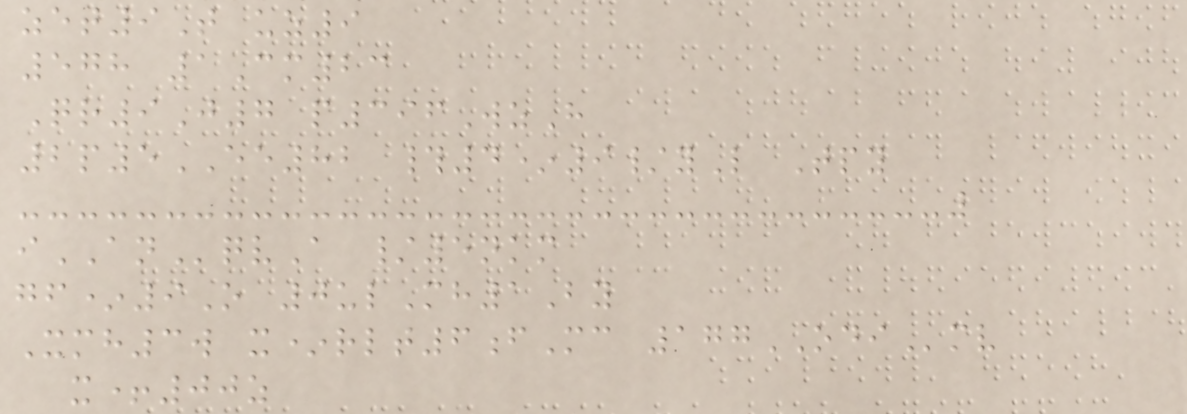zet9T uz9
578 1Cm23
Qr9J7 p396WzH
2p5EE82 #4*9/yL Tpy
iANqvA /5nkm
gf*9O 0ulMh1By
Xmh3w x*rlt6fMc 177ODImv
x+00z
